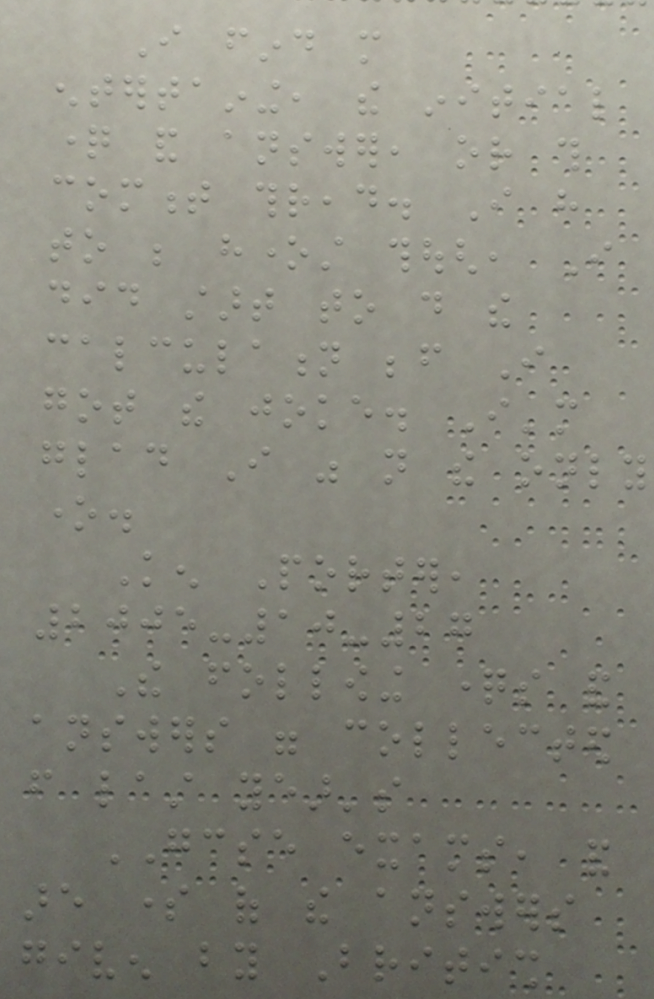I find more
entertaining, the initial
question and answer, or this
comment thread. I have
to be honest though, I
did start to do the
calculation before I
got the joke. I'm
glad I was not the only
one.
Ken Porter,
2005-10-27
The following questions and
answers were collected
from last year's
GCSE exams, and
are some of the answers
given by British
